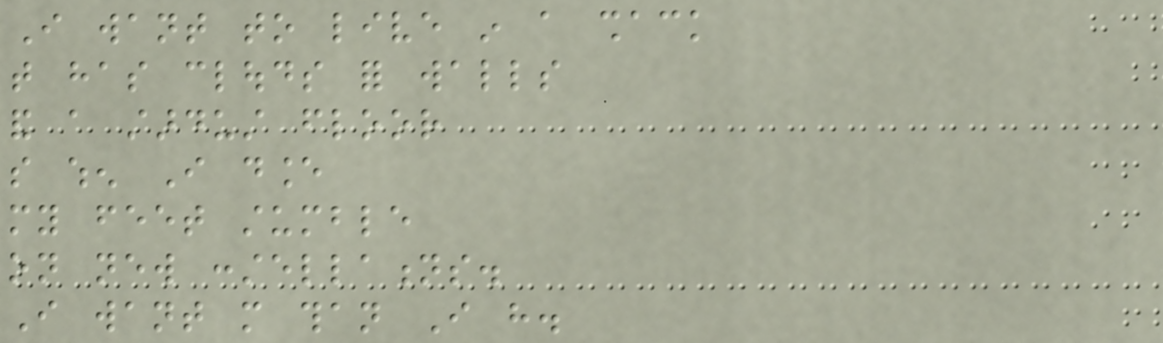I want to live in a shack
that has clouds for walls
and a stardust floor
so when I dance
my feet stumble
on new constellations.
I want more than I have.
